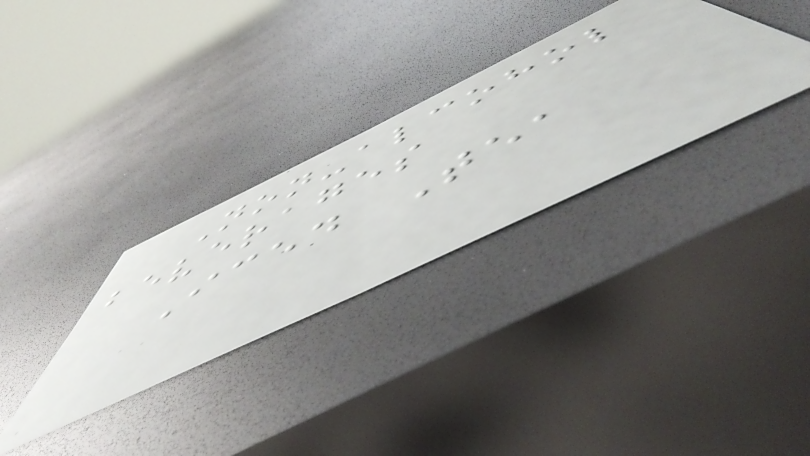Non-alcohol
beverages
Iced Tea
